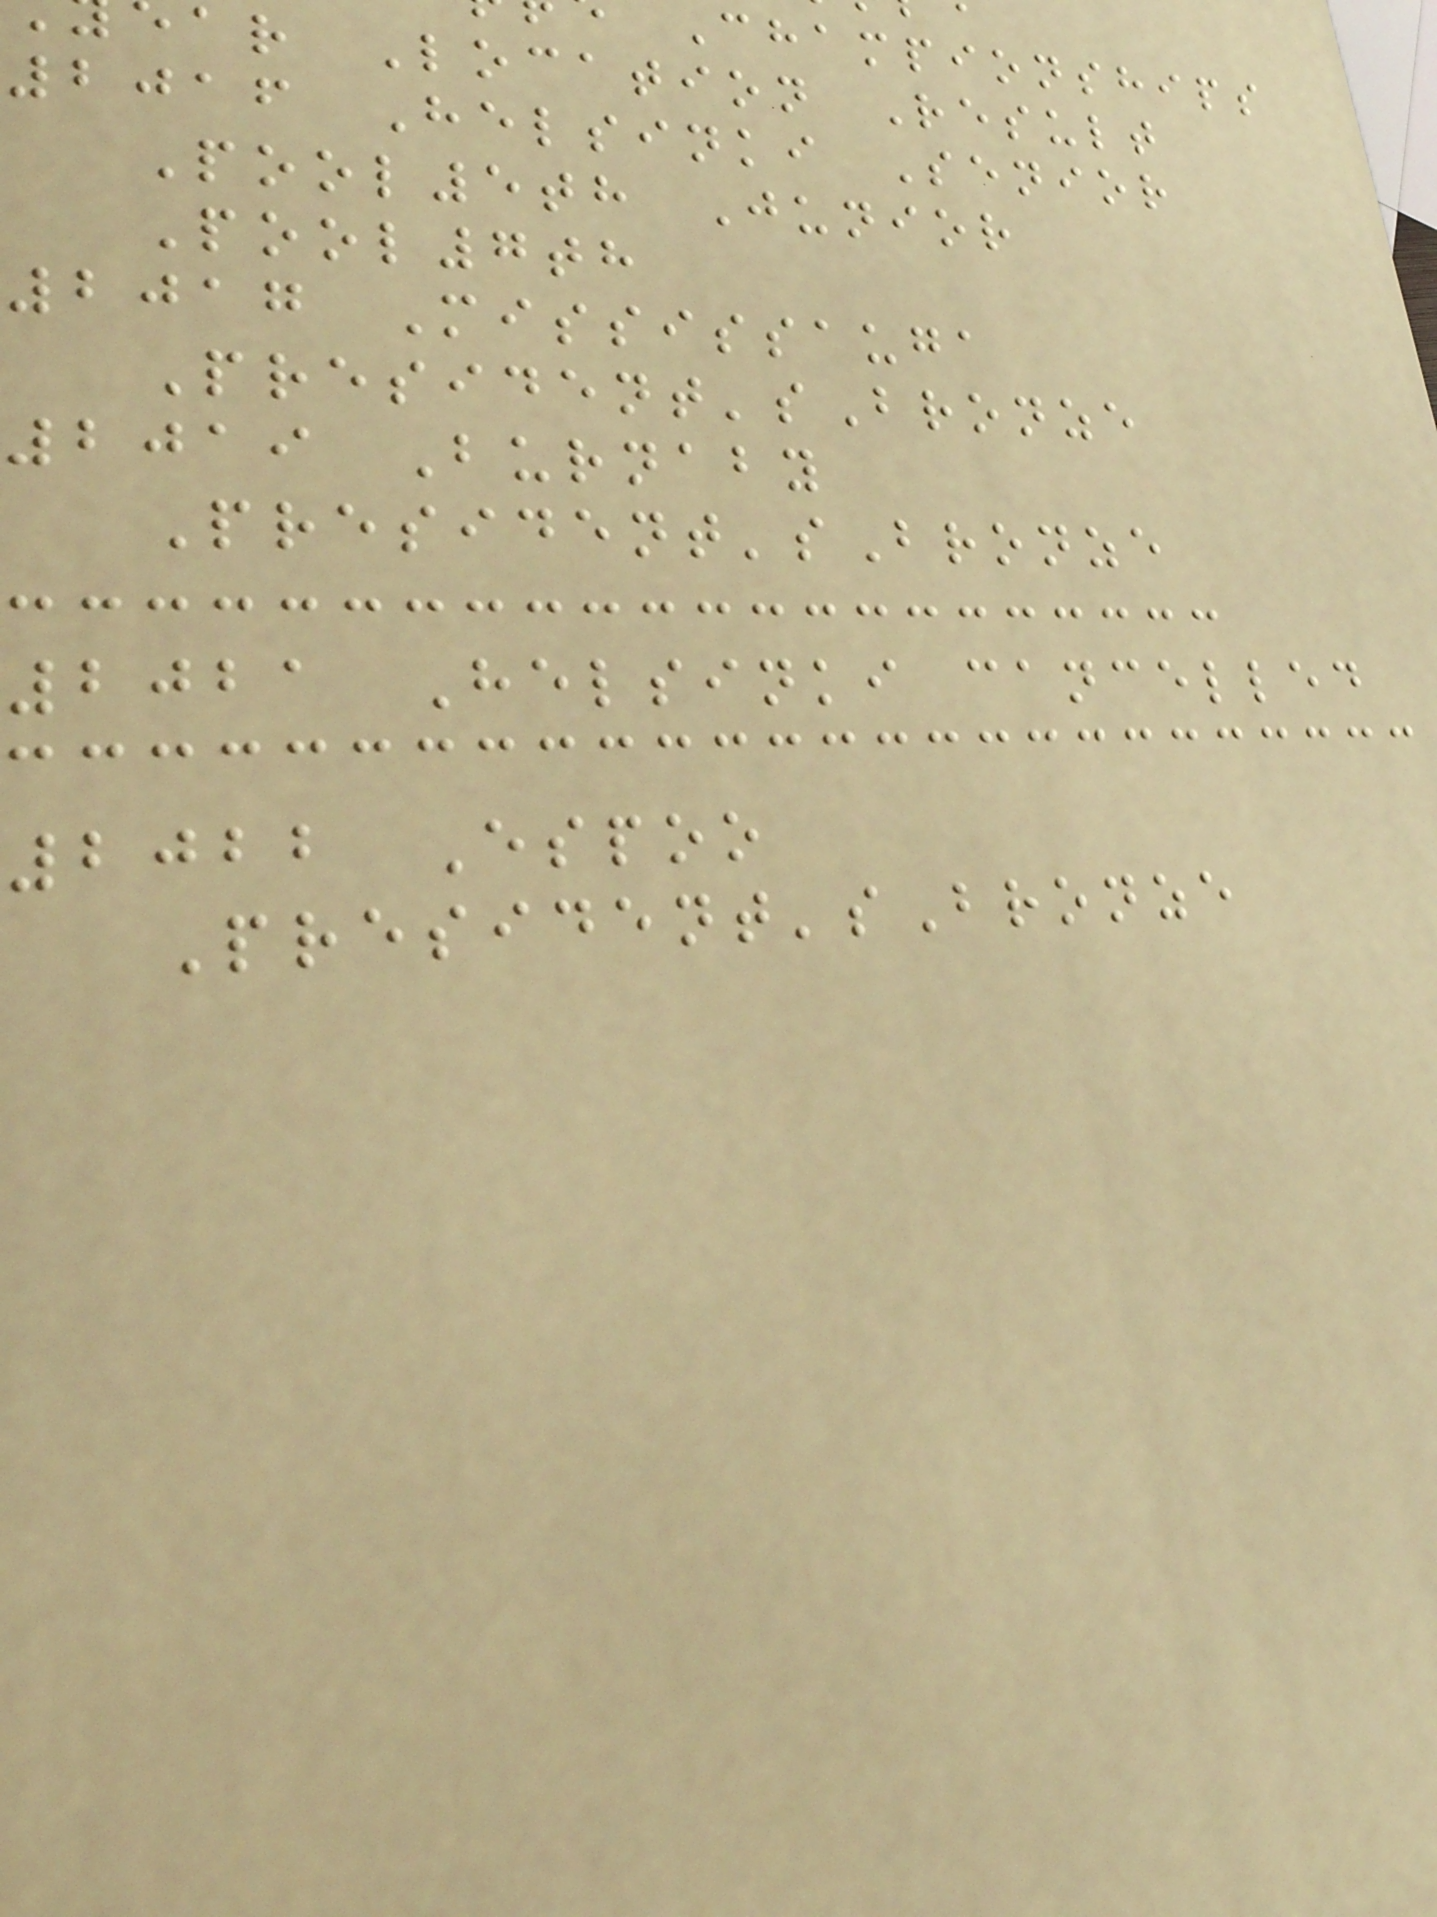Championships
ar Location Result
2016 Helsinki Senior
Pool5th Junior
Pool7th
2017 Mississauga
President'sBronze
2019 Burnaby
President'sBronze
2021 Helsinki cancelled
2022 Espoo
President'sBronze
